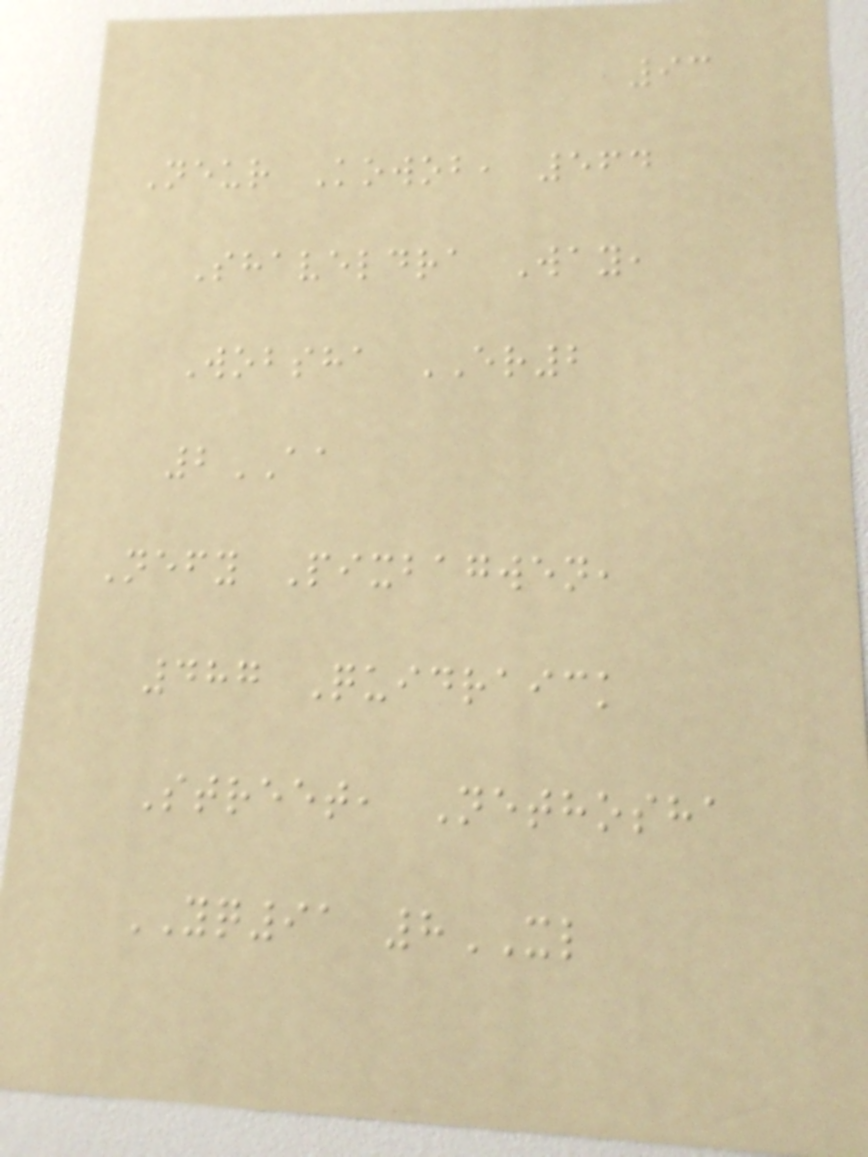93
Neur Kowob, 564
Shaveldra Way,
Wobsha ER2
2AA
Nefy Pixbagwen,
487 Quidraick
Street, Nethosha
YQ91 8XL
